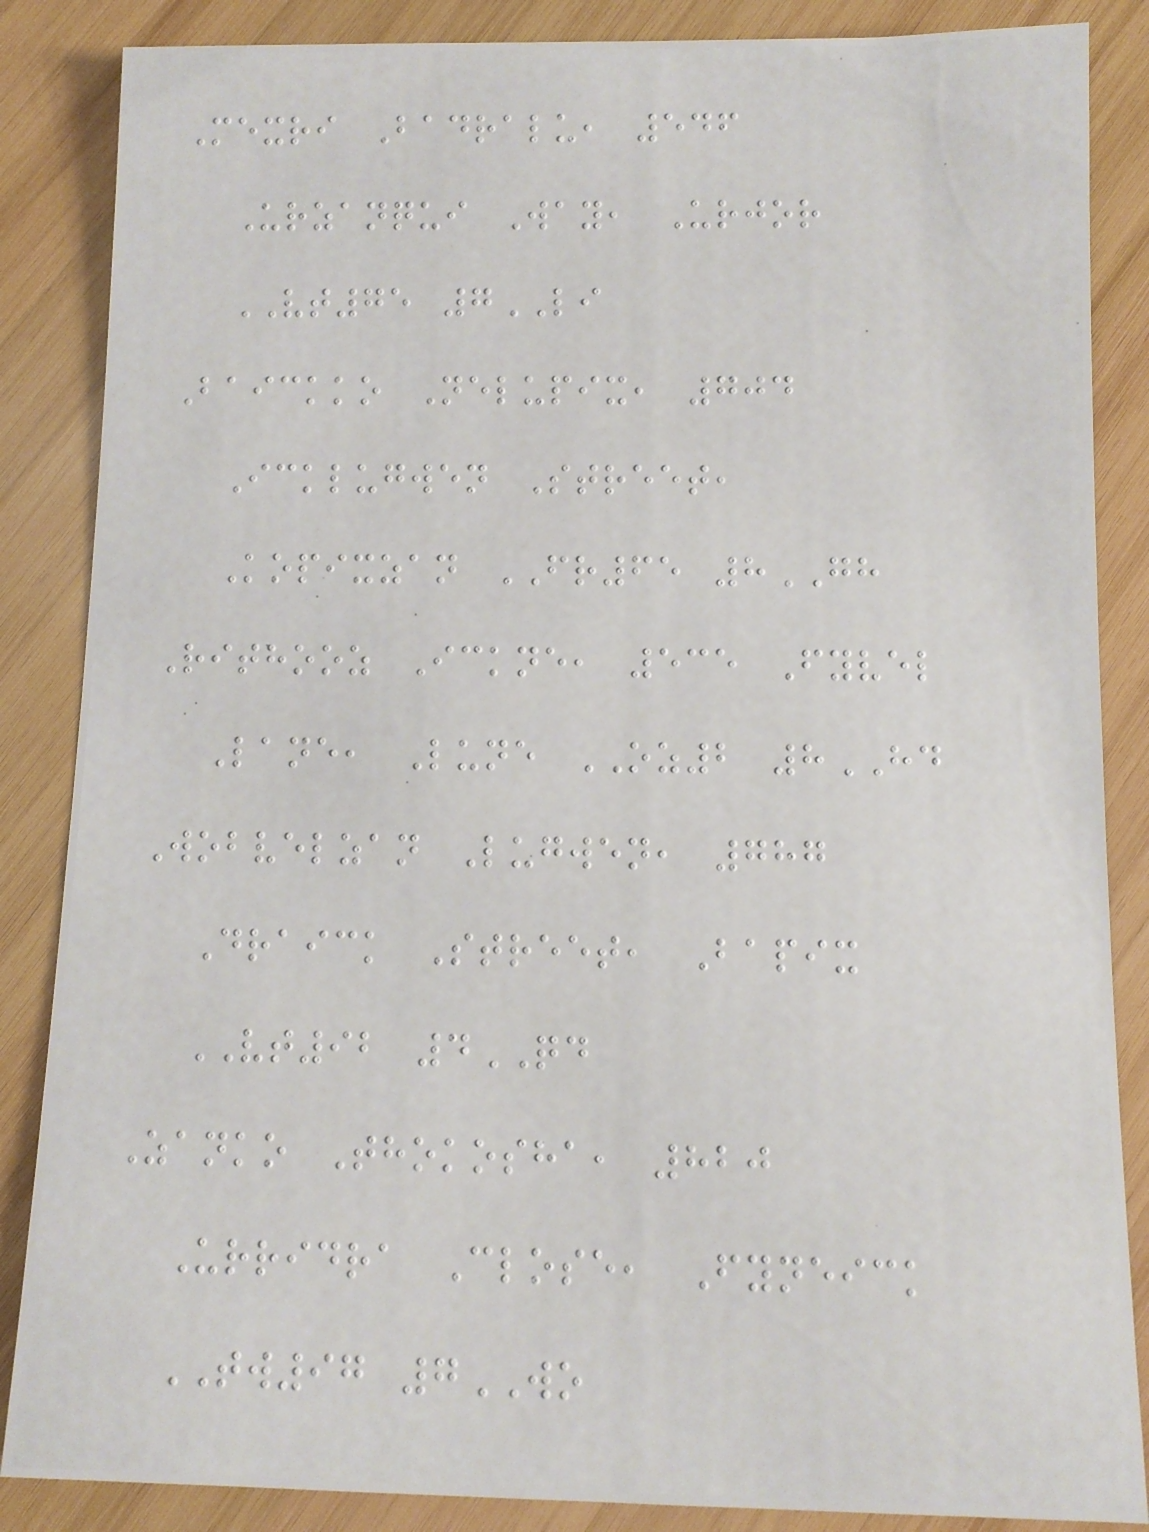Mexri Badralu, 546
Urzanqui Way, Urjor
VT75 7LI
Baickko Nelupix, 704
Icklugwen Street,
Kopixzan FR65 8GH
Rithooz Ickne, 535 Fyvel
Lane, Lune OZ2 8HD
Wobvelzan Lugwen, 787
Draick Street, Bapix
VT92 4QD
Zanko Thokosha, 820
Urridra Close, Fyneick
TW97 7WO
